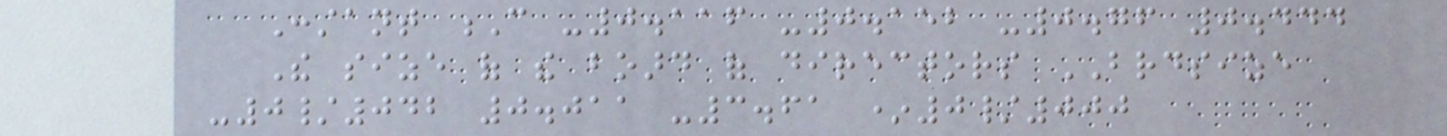Constant C -0.116 -0.152 -0.76 0.444
The size of the board of directors BRDSIZE
-0/042 0.011 -3.61 *0/000
